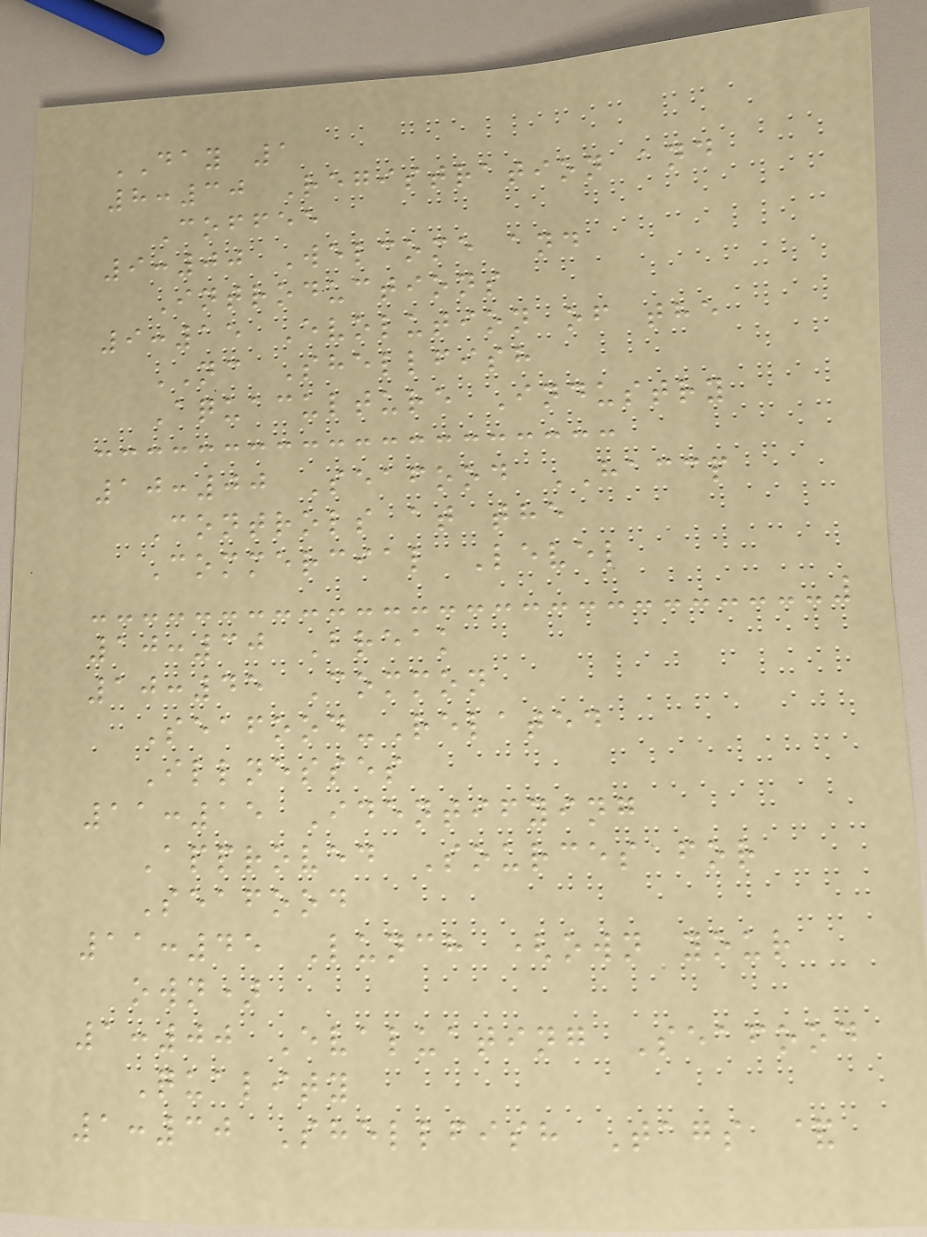DAY 1
8:30 Registration and
Coffee
9:00 Welcome and
Introductions
9:15 Evolution of the
NC Shellfish
Aquaculture Industry
10:00 Seafood HACCP
Controls at the
Commercial Level
10:30 Break
10:45 Common
Seafood-Related
Illnesses
11:15 Identifying
Approved Sources for
Seafood
11:45 Lunch (own your
own)
1:00 Evaluating Seafood
Quality
1:30 Shellfish Tags &
